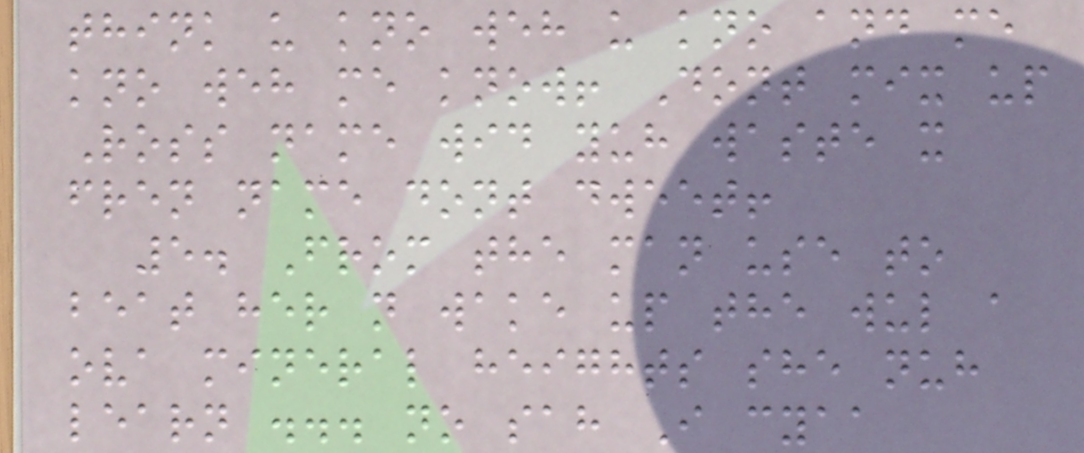think u kno weh u kno and me
kno weh me know! Dont mix up
Ross name wid yuh waste x
fren name dont dweet!
5. From the man use to
beat her n wake up the wul a
ova mineral heights she nuh
learn ... no sah I cyaa
